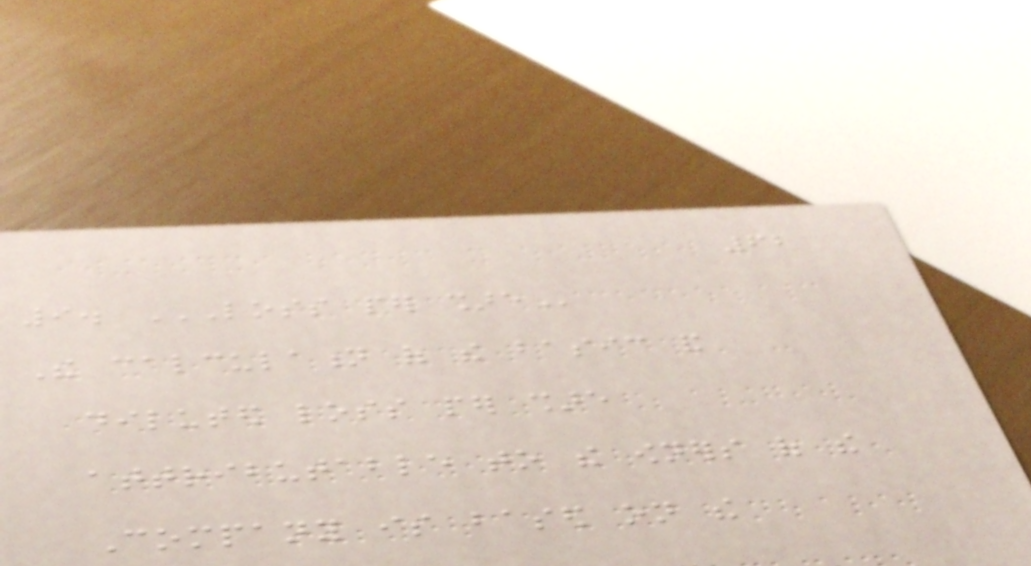62
9. LOSS PER SHARE
The calculation of the basic and
diluted loss per share
attributable to the owners of the
Company is based on the
